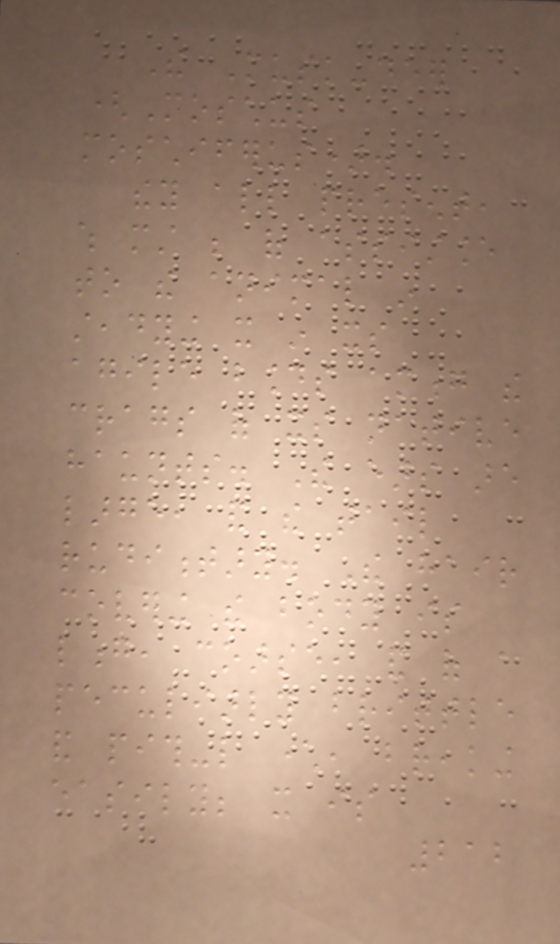The Musk-deer
(Moschus
moschiferus).
they all present,
which must be of assistance
to the animal in
steadying it in its
agile bounds among the
crags of its native
haunts. The ears are
large, and the tail
rudimentary. The hair
covering the body is
long, coarse, and of a
peculiarly brittle
and pith-like character, breaking
easily; it is
212
